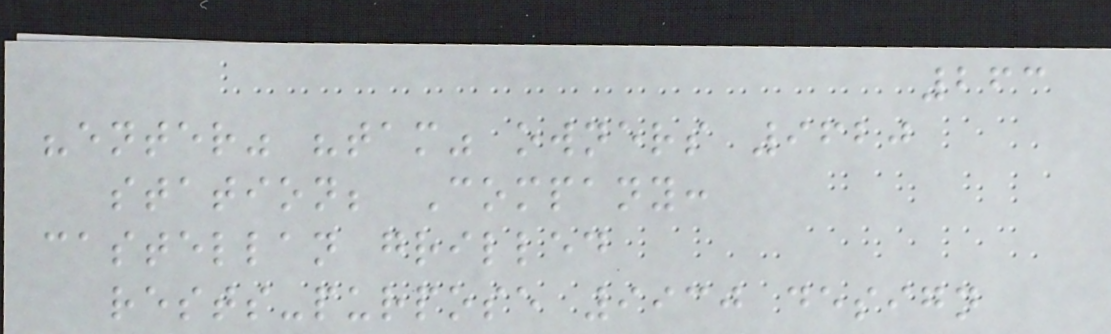263
"enter" "tam" owners 9620
station; Company:
castellan grilled
rests-purpose 9930 design
